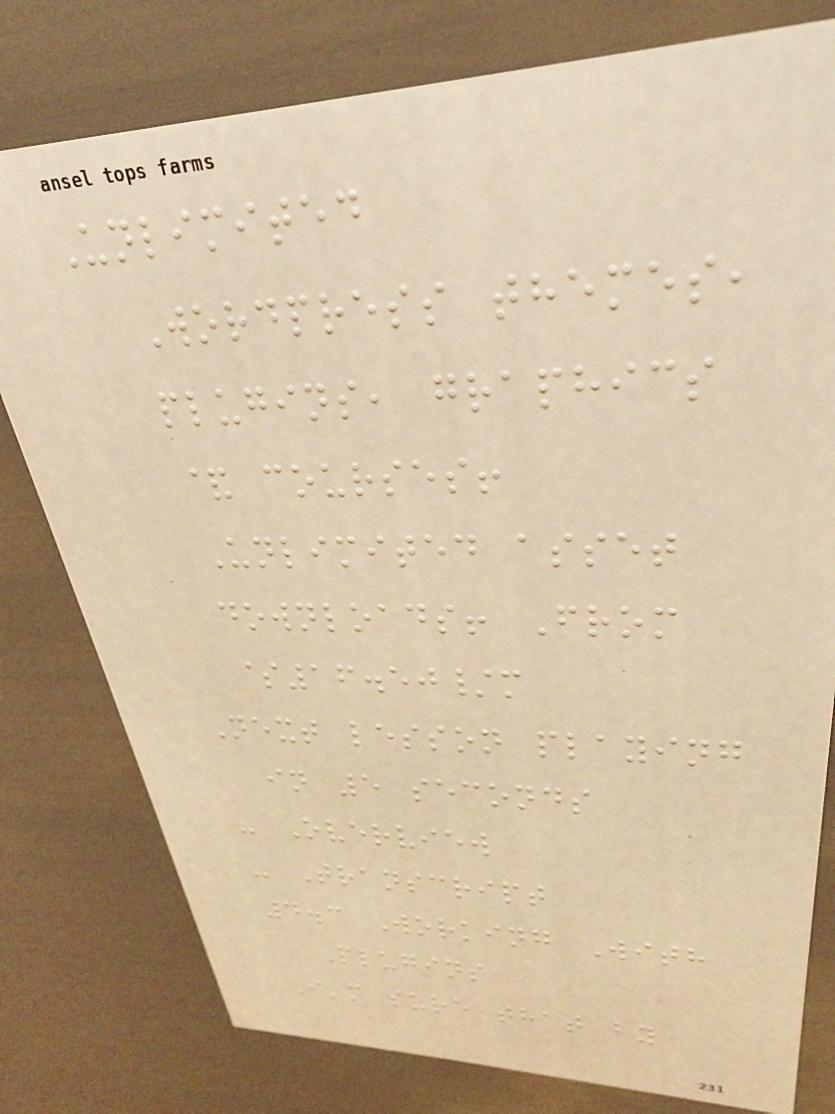Unlimited
Wordpress themes,
plugins, graphics
& courses!
Unlimited asset
downloads! From
$16.50/m
Next lesson playing
in 5 seconds
- Overview
- Transcript
4.3 Working With
Plugins
I'm sure that by
